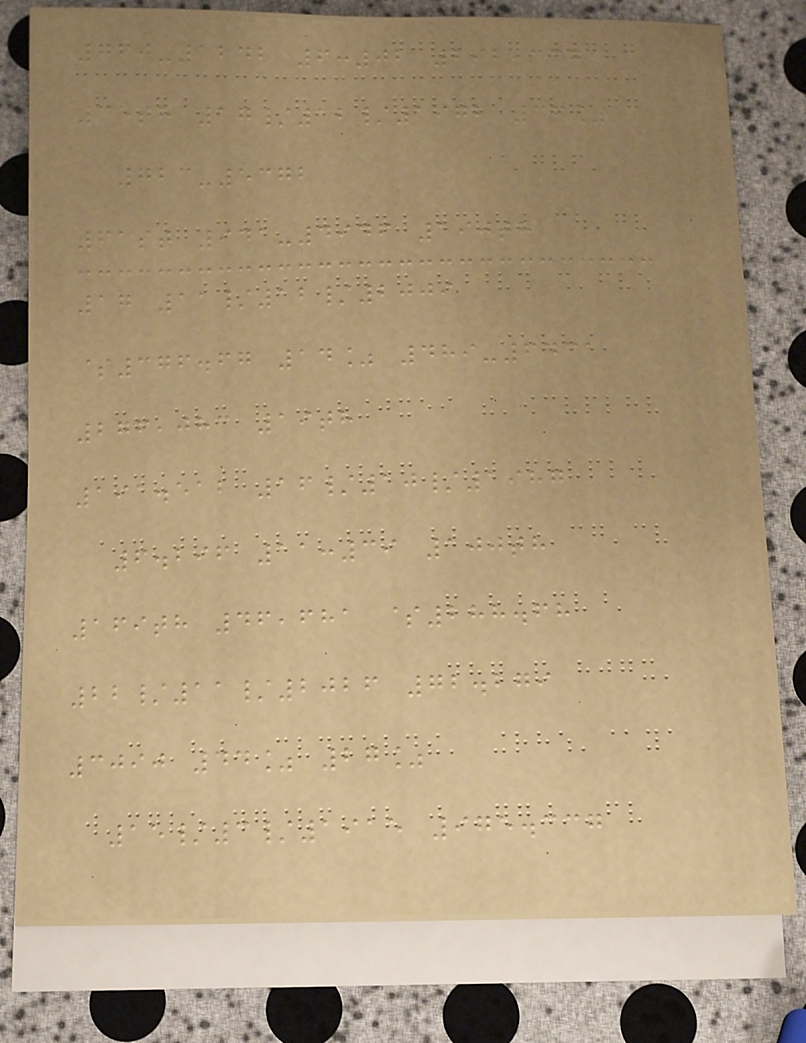760-1242 6:02 292,337
35th 17/12/1972 36%
723-5372
61st 941-4946 190th
17 11/12/2009
$376.67 14% 489-6431
276,083 19th
191.512 16/10/1987
6.296 11:39 100th
169th 46,681 $288.68
22/11/2026 72.279
3090 44% 27%
15/3/1915 975.337
